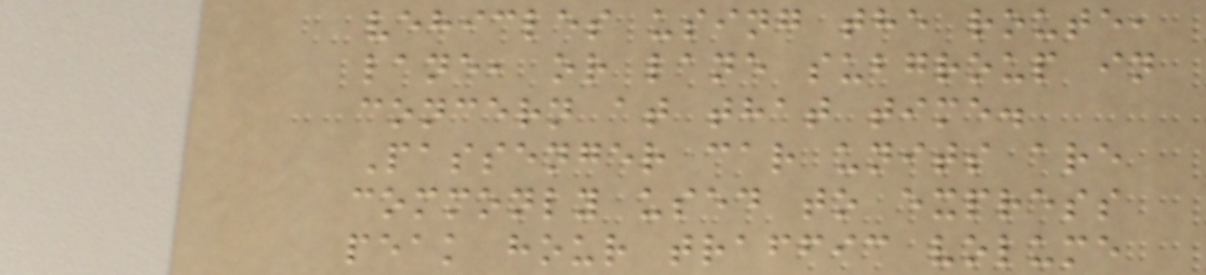vehicles using the route,
lane, or lane subgroup in
concern at that time.
Passenger car units are
commonly used to express
peak hour traffic volume
